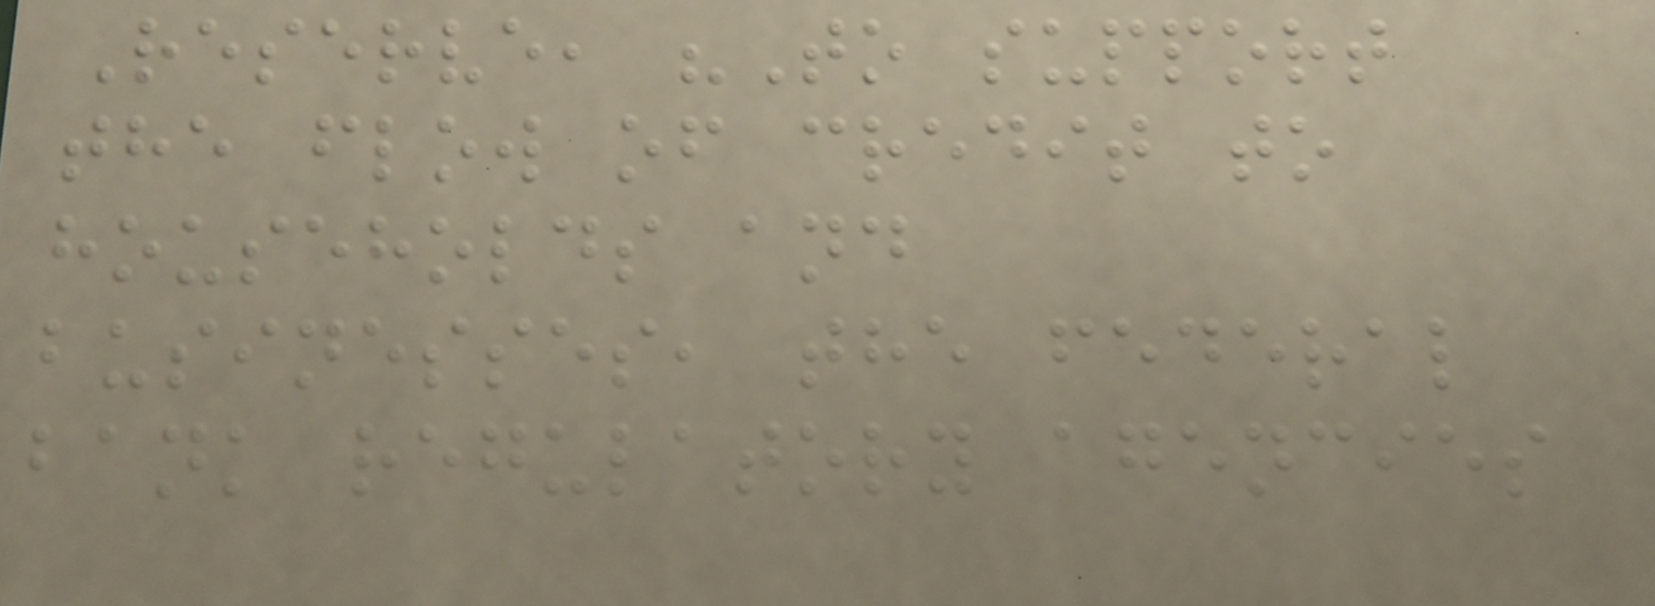Reserve, "To support
the flow of credit to
households and
businesses, the federal
bank regulatory agencies
